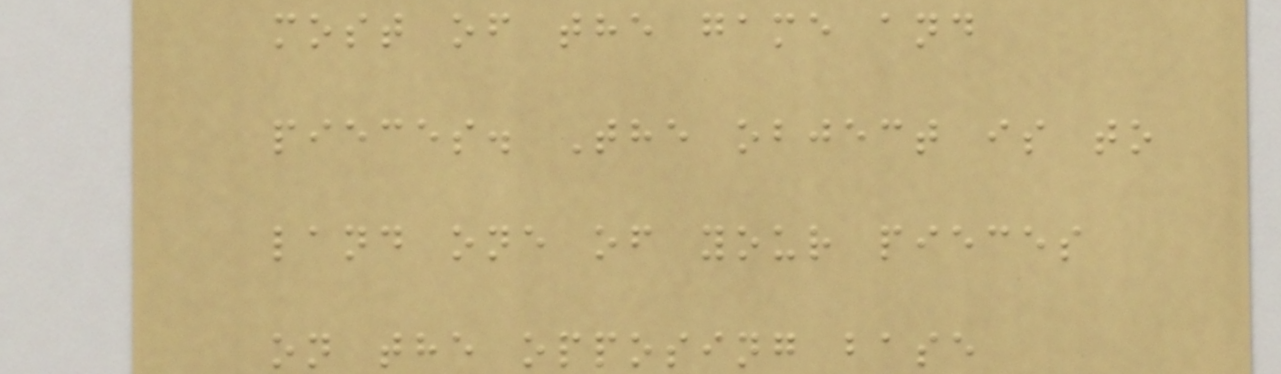most of the game and
pieces. The object is to
land one of your pieces
on the opposing base
